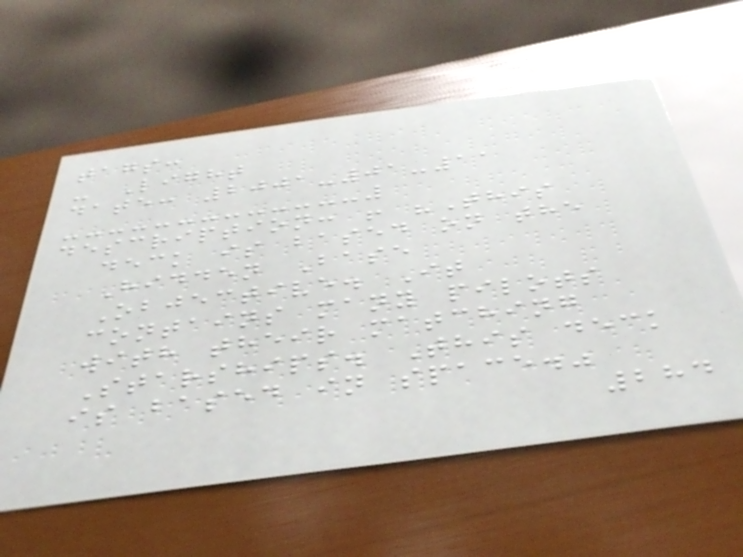tags:
- Light
date: 2001-01-11
description: ! "This
deck is based on the
Hidden Base
Objective. It
contains many pilots
with their matching
Starships. This deck
is based in space."
284
